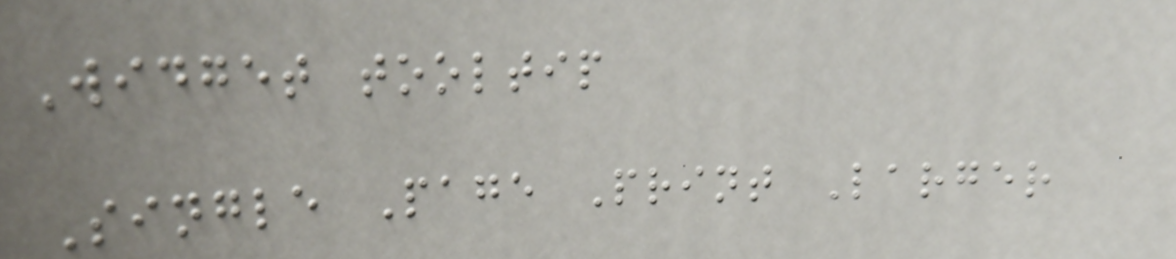Widget tooltip
Single Page Print Larger
